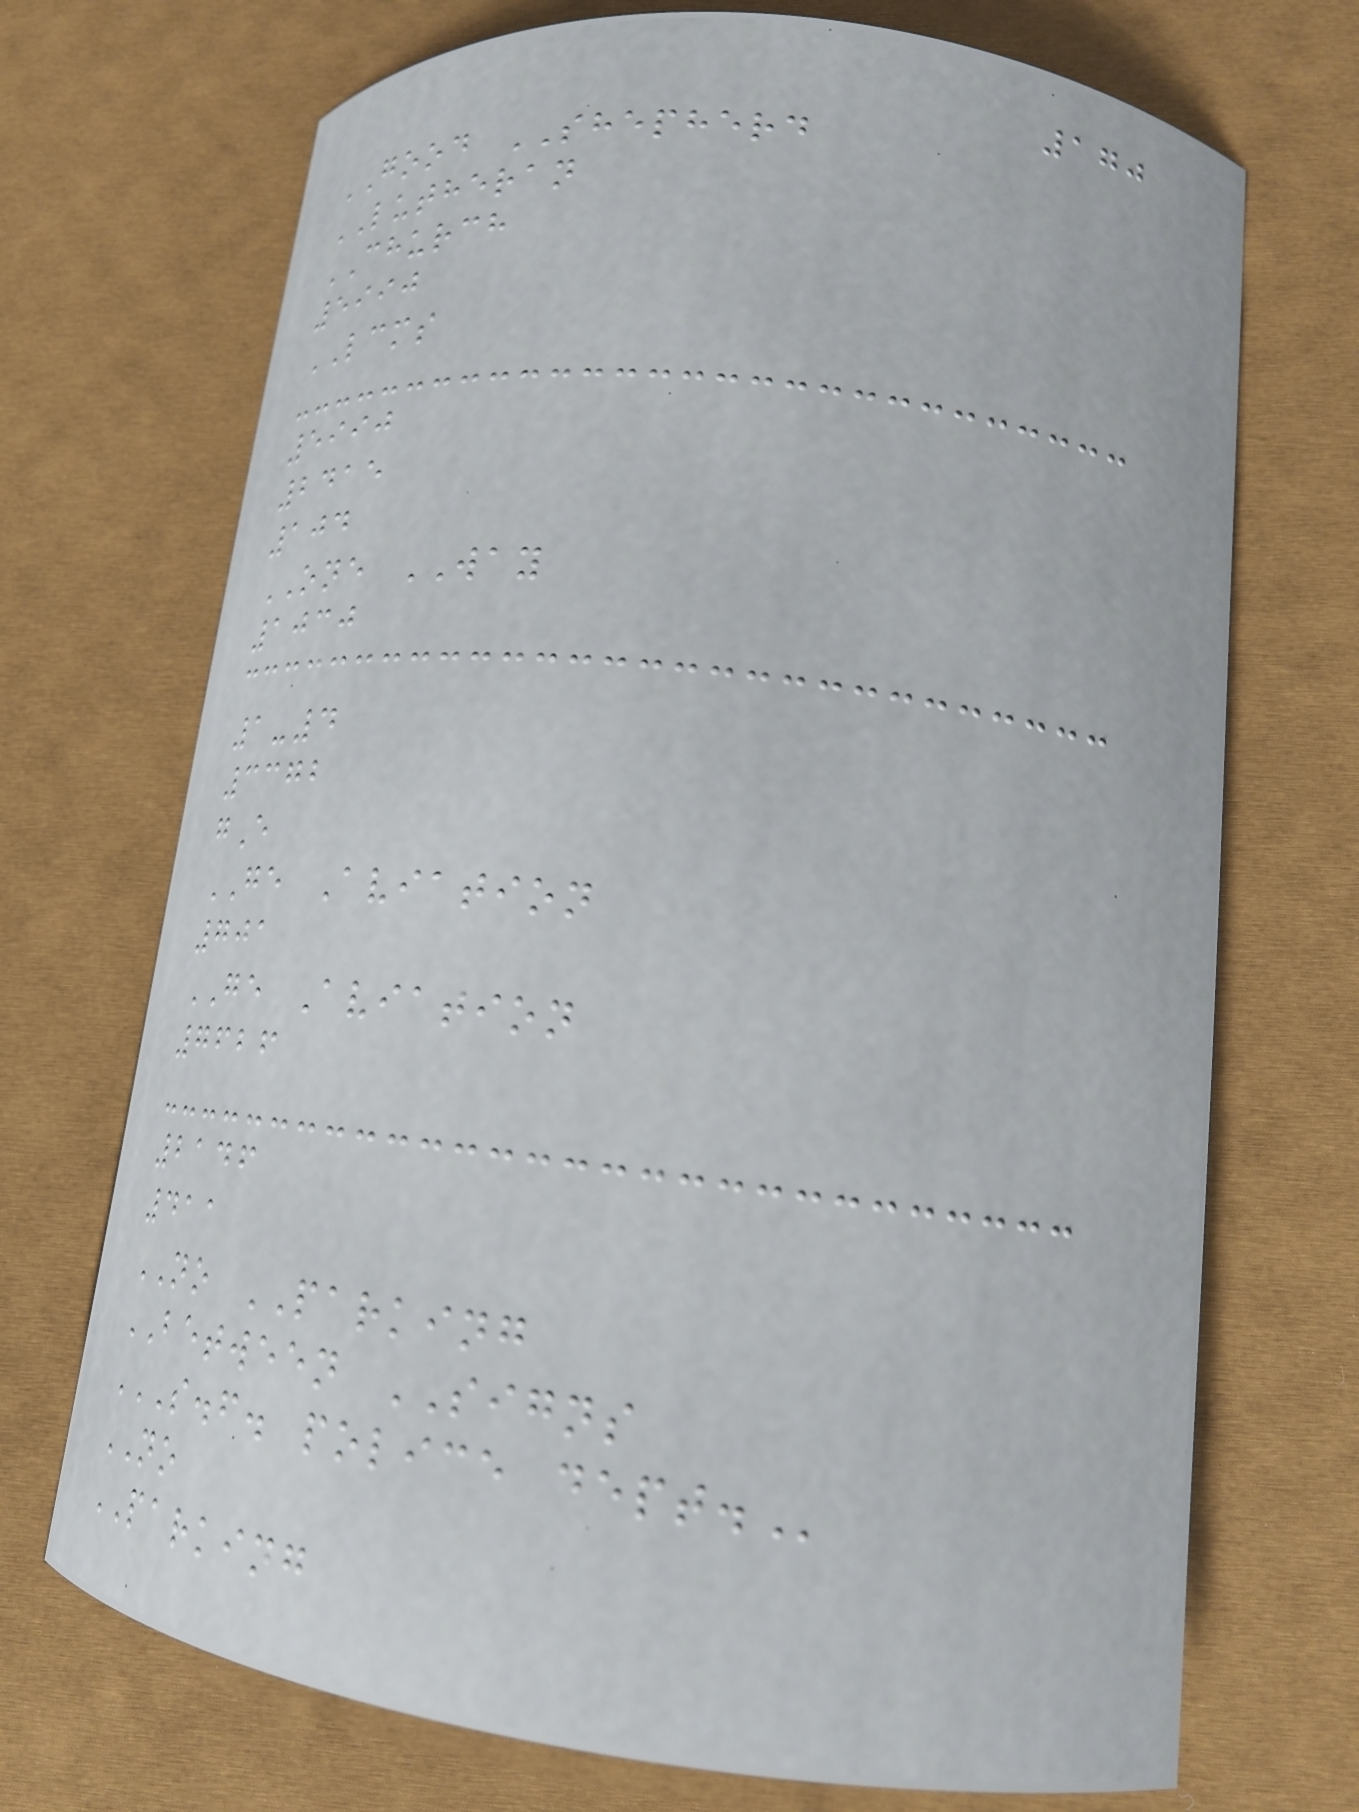170
GOOD SHEPHERD
LUTHERAN
CHURCH
5990
LCMS
5990
2415
104
ONE WAY
1030
1-4
3372
gE
GE Aviation
701
GE Aviation
7626
2146
411
NO PARKING
BETWEEN SIGNS
S.F. POLICE DEPT.
NO
PARKING
